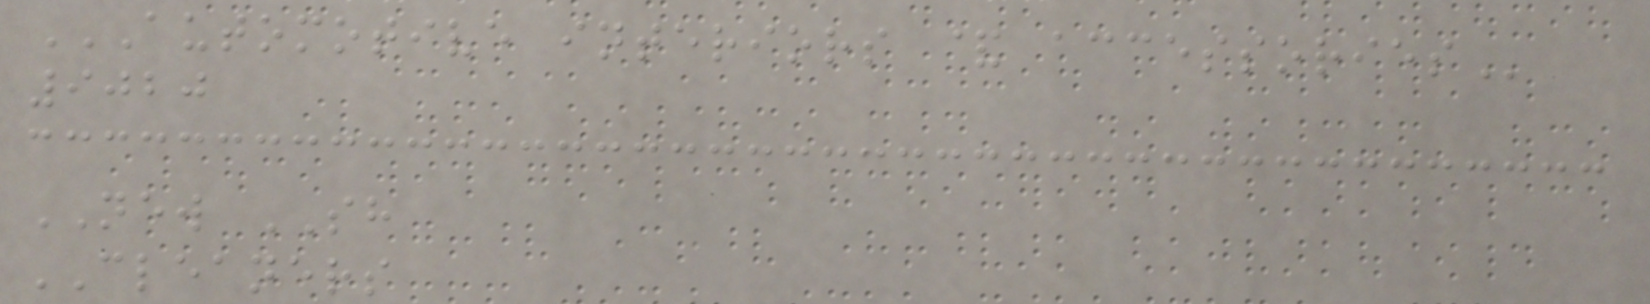AUTOMOTIVE INTERIORS & ACCESSORIES
9020
NEW SH
CLEANERS
